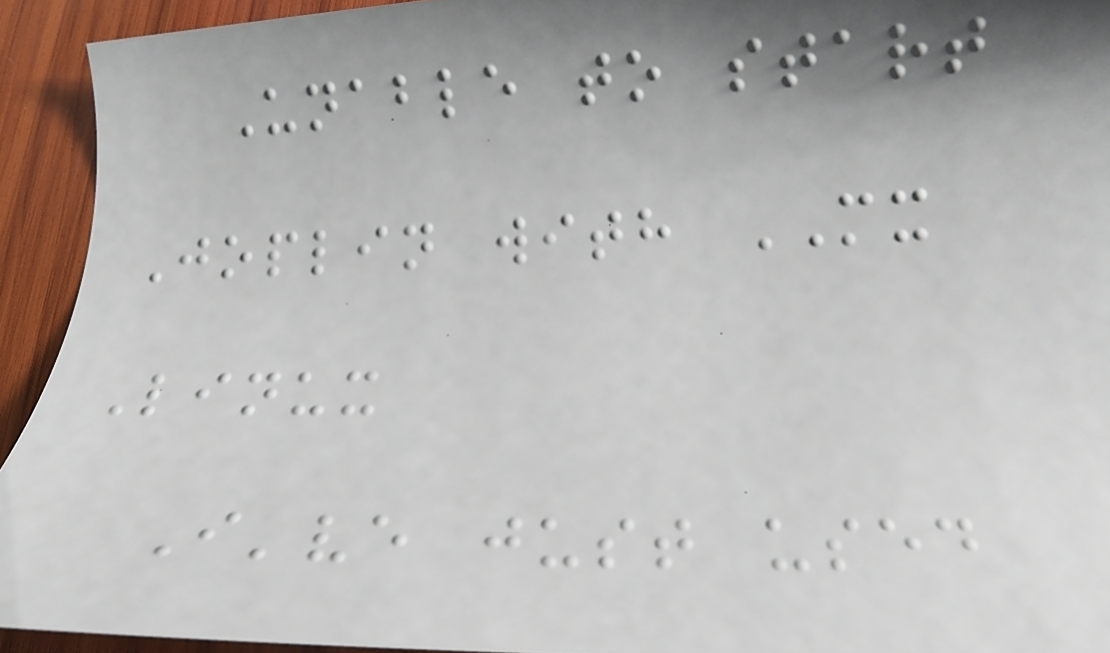Unable to start
Joplin with MX
Linux
I've just used
